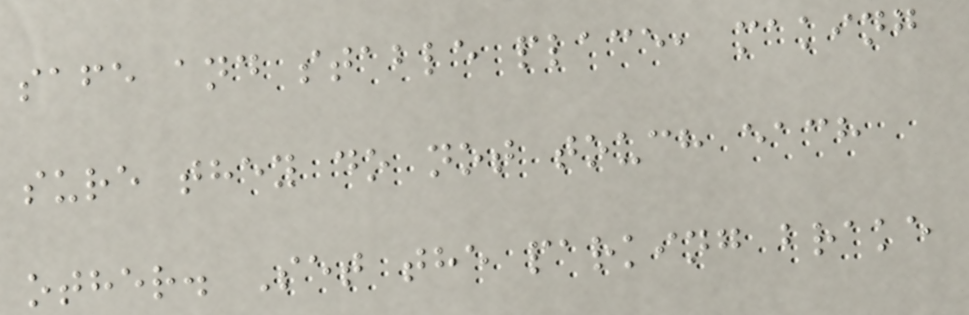safe and stable place, making
sure they do not touch each
other. Set the parking brake
